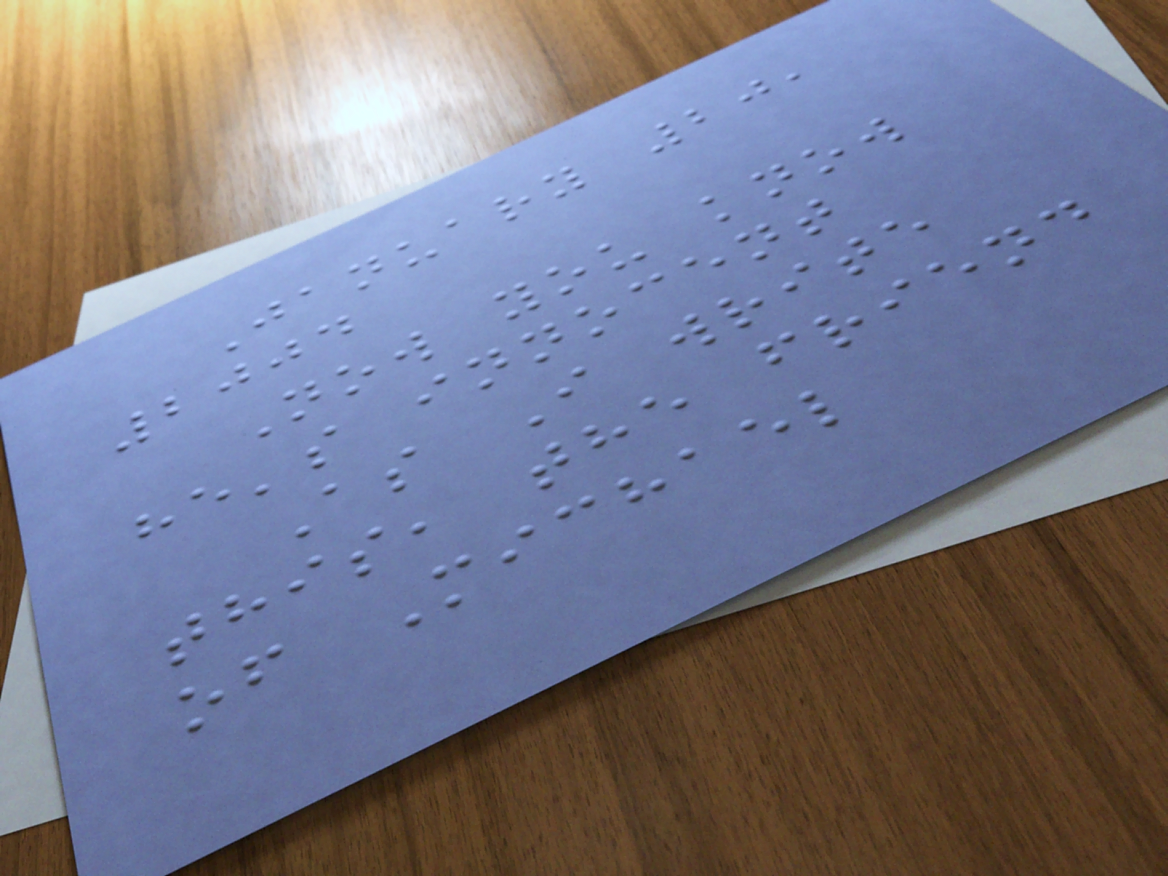January 20,
2004
Now you know
he's innocent
As I write
this, the friend
of Michael
